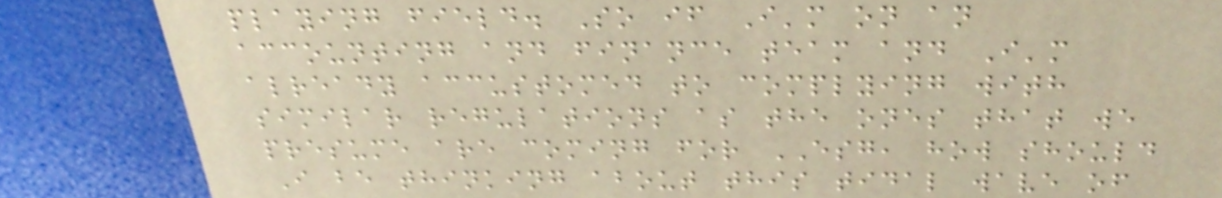playing field. So if I'm on an
accounting and finance team and I'm
already accustomed to complying with
similar regulations as the ones that we
presume are coming for ESG, how should
I be thinking about this tidal wave of
